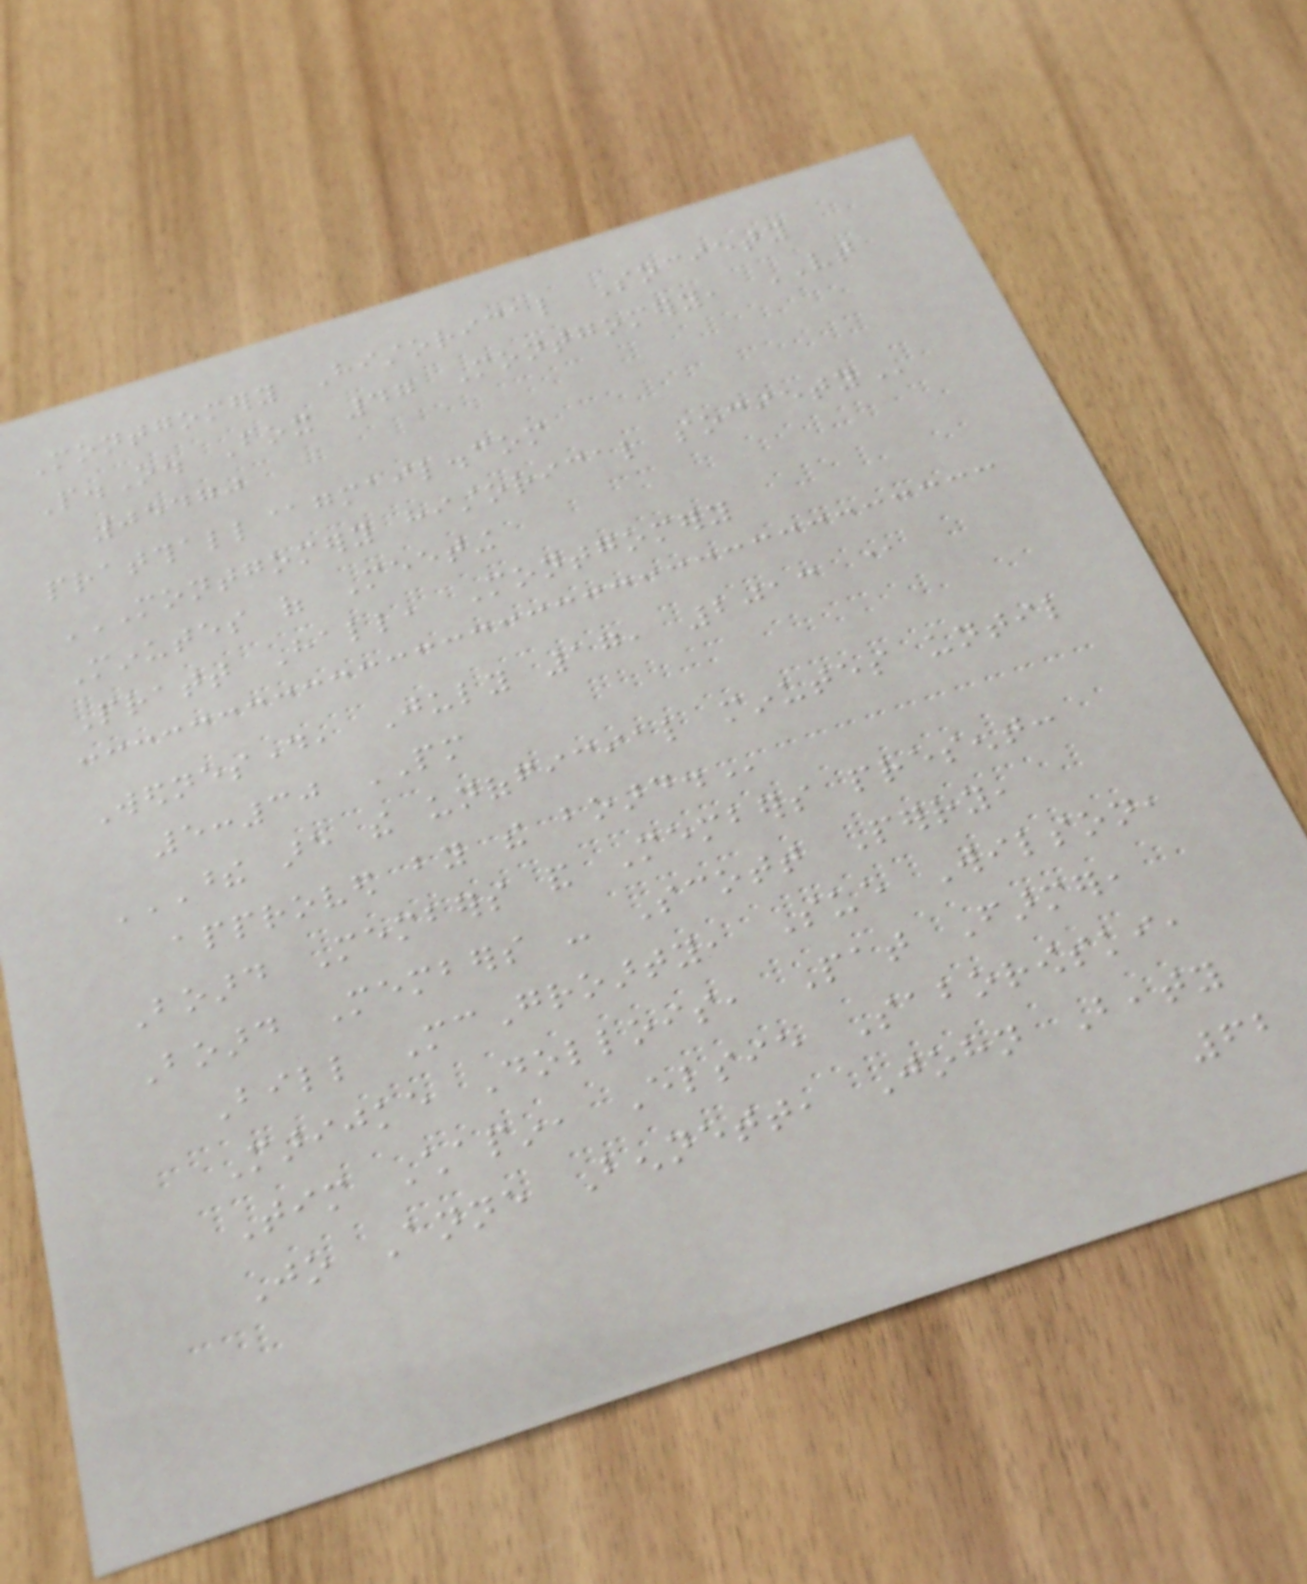Montgomery Historical Society
P.O. Box 47 Montgomery, VT
05470
pratthall@gmail.com
MONTGOMERY HISTORICAL SOCIETY
Minutes of Meeting
Pratt Hall, Montgomery
Wednesday, July 17, 2013 @
5:30 PM
THESE ARE THE UNOFFICIAL MINUTES UNTIL
APPROVED BY THE BOARD.
Board Members and Members present:
Board Members - Scott Perry,
Bill McGroarty, Sue Wilson,
Marijke Dollois, Pat Farmer,
Tim Chapin, Elsie Saborowski,
Jo Anne Bennett, John Beaty
62
